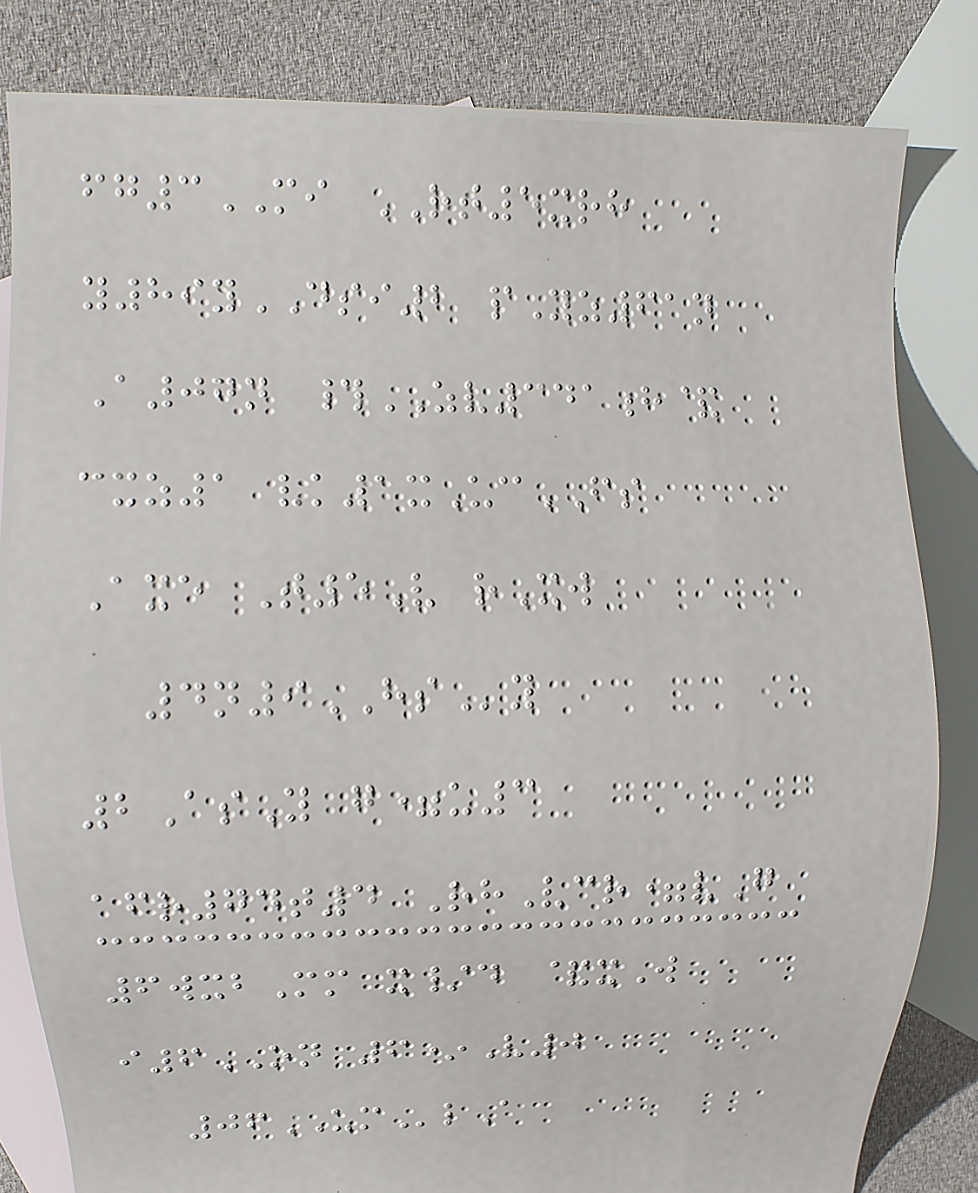fg3MI RT5xrh
y89yDSI2 pYz61n
A07n #ZV341h&
cxz1 vk1xUcFS
Axe T5V rXw
4n9HSy
2AsY g=u3
afr74t4 RhVcr=vG
6wxbMm x/d &xW
i6ON 6*V0
06UMlA
